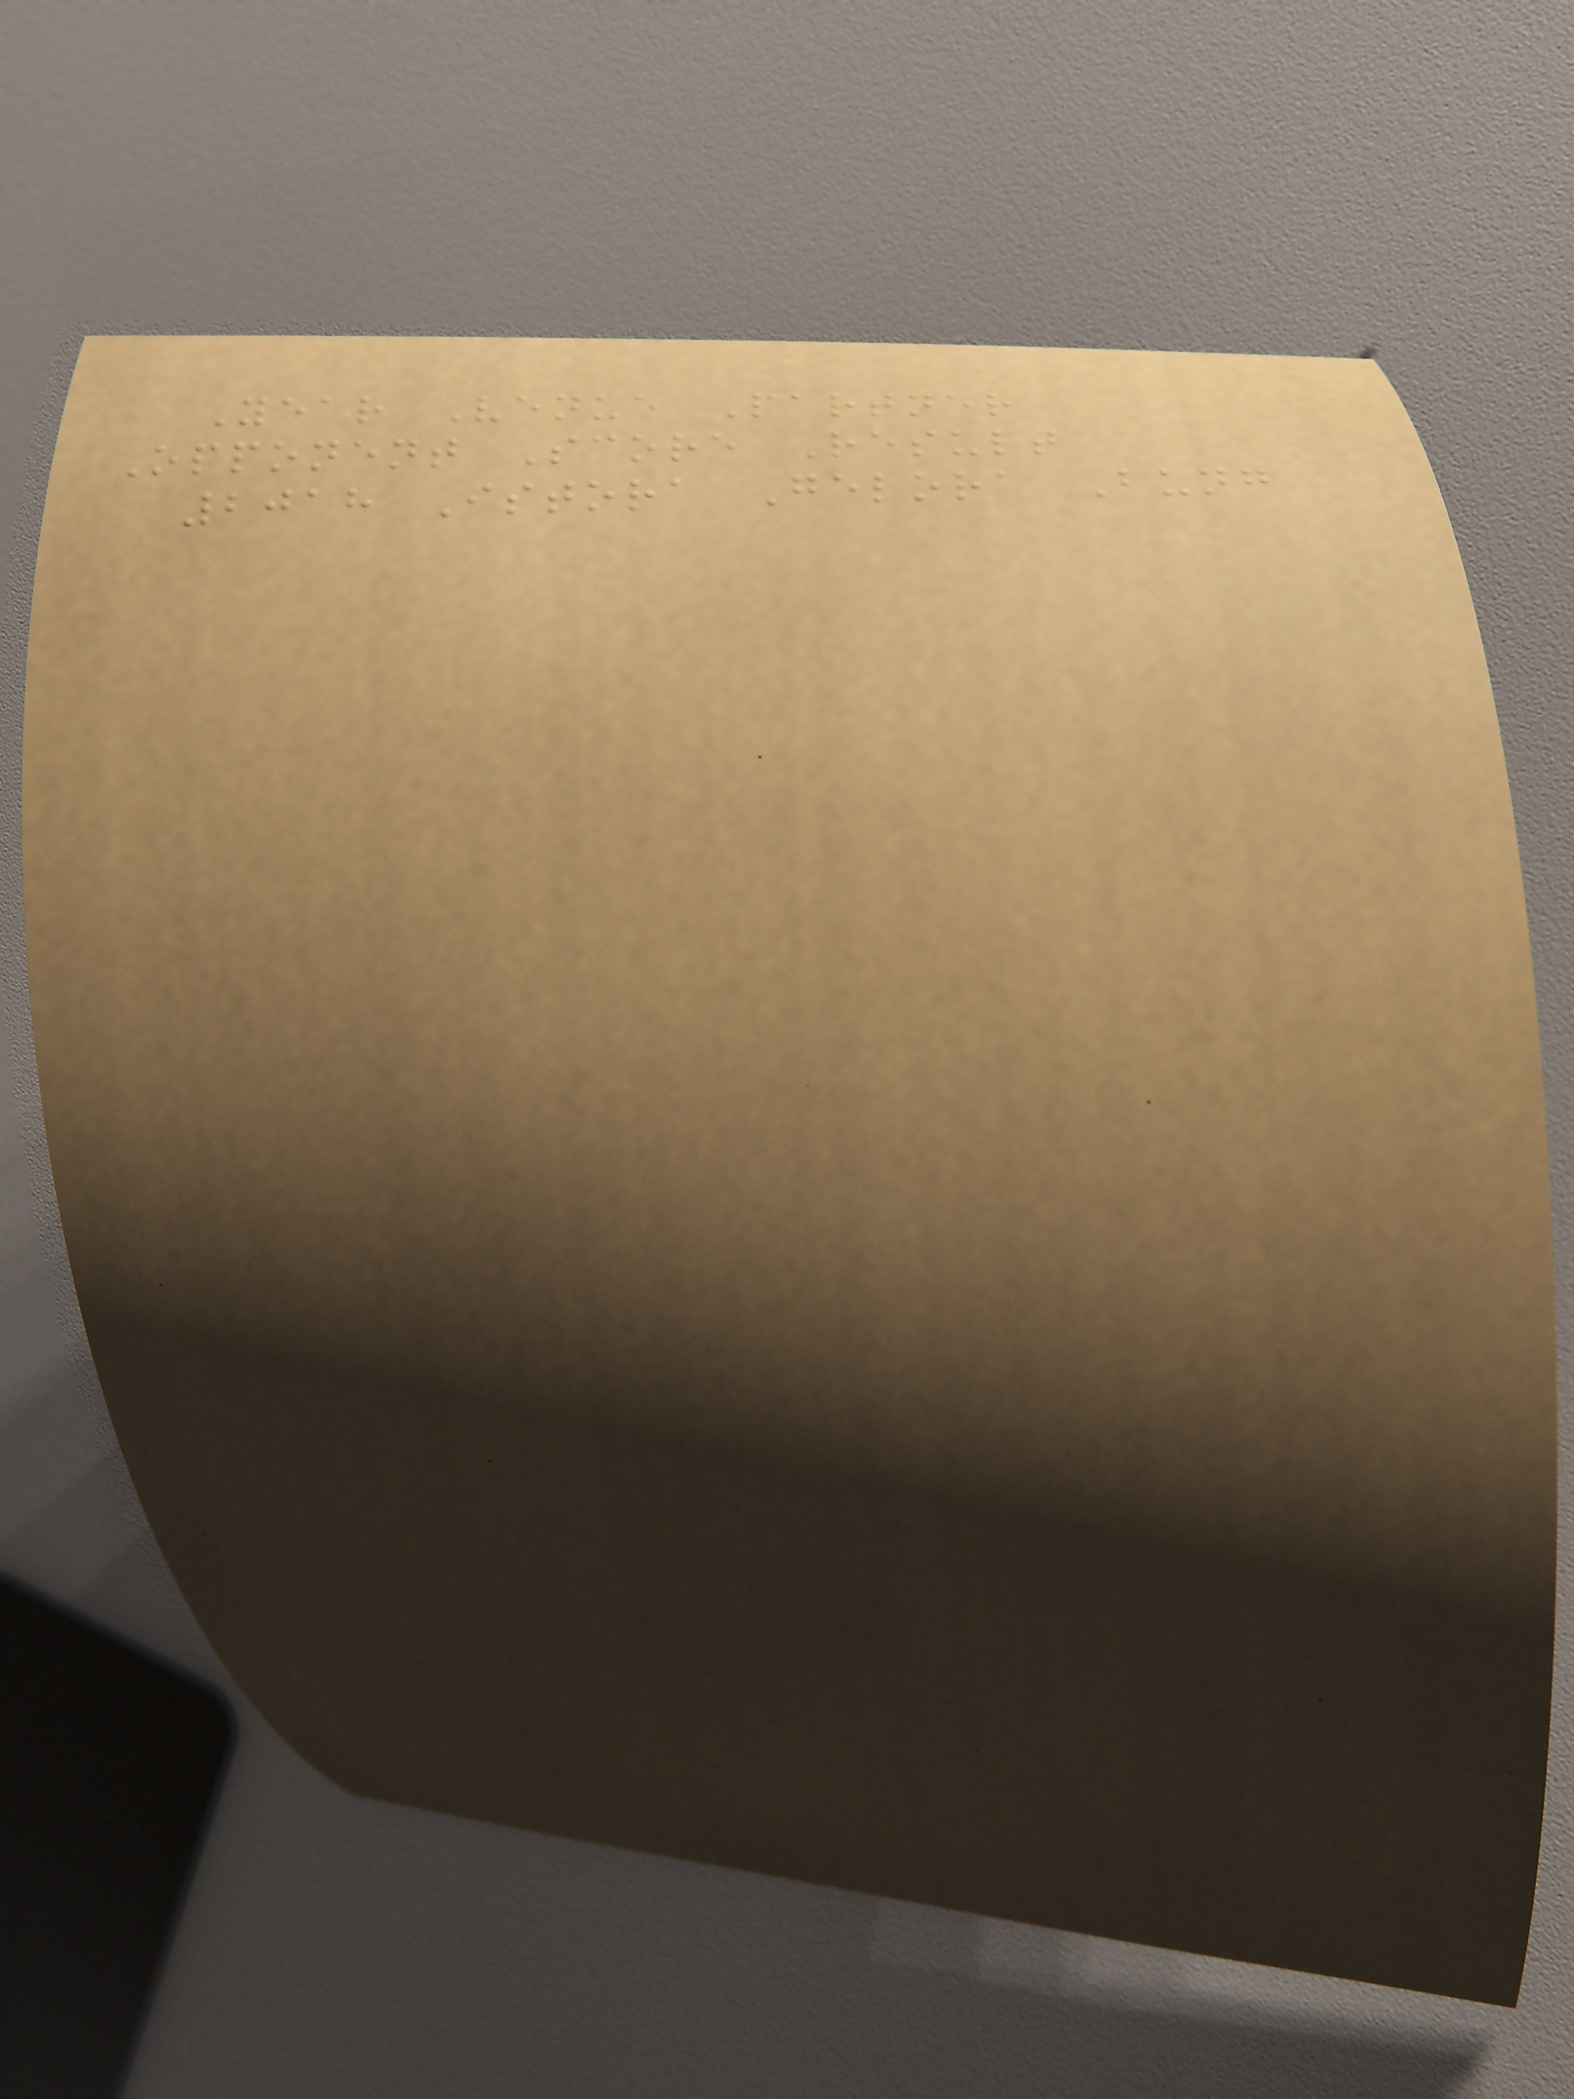Year Venue Partner
Opponent Score Result
2018 Istora Gelora Bung
